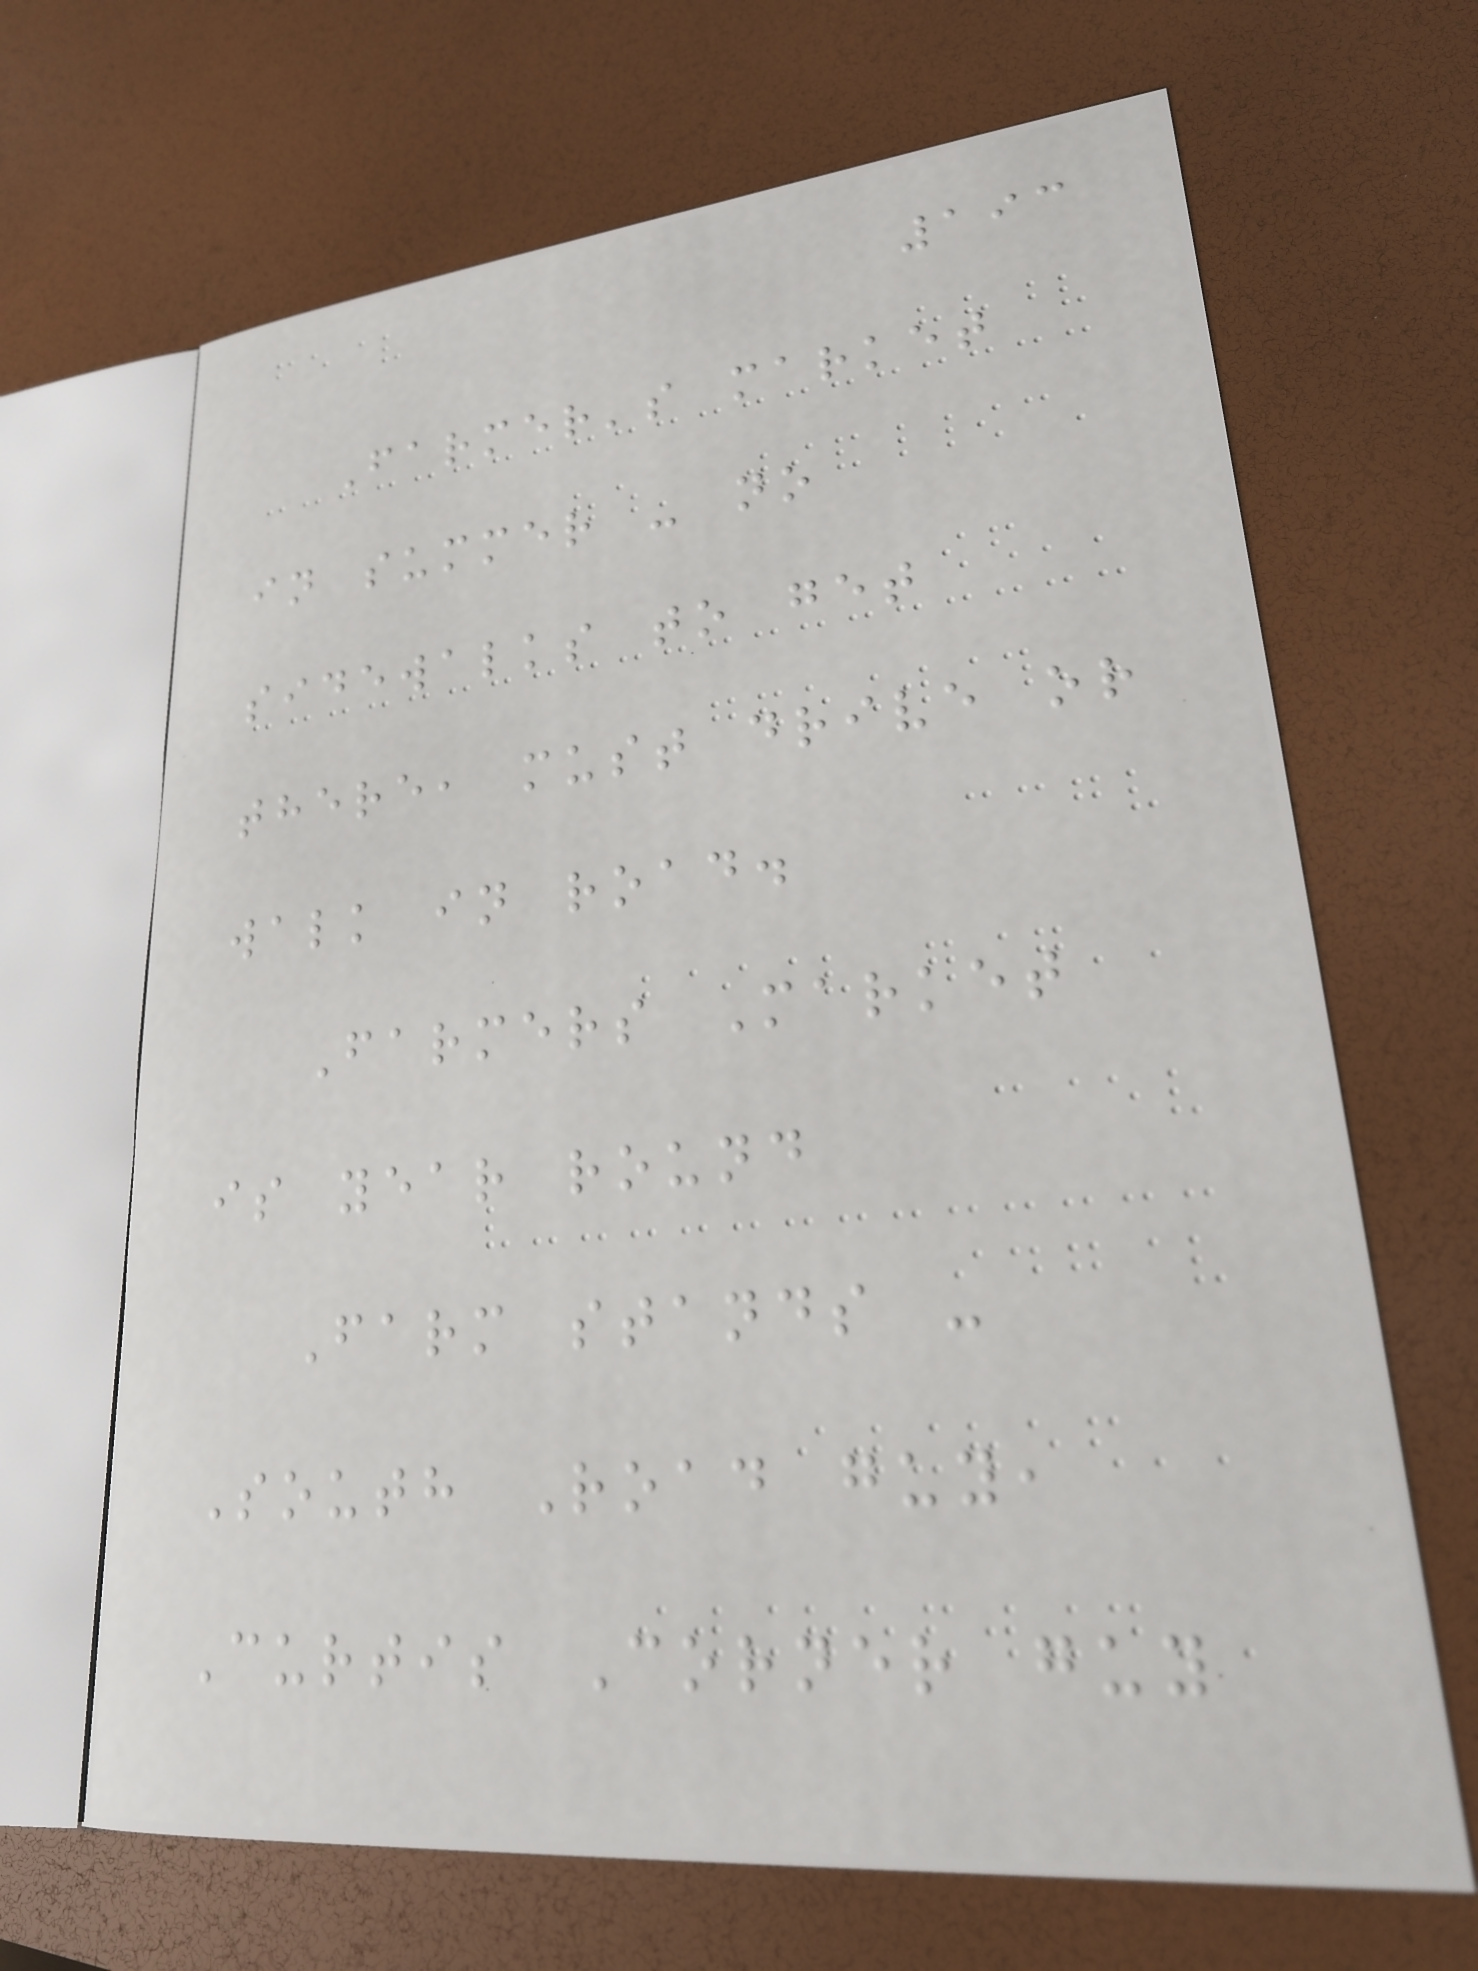193
Farmer's market
in summer - no
sidewalks to get
there, must drive or
walk in road.
Farmers Market
is year round
Farm stands -
South Road guy,
Curtis Corner guy
